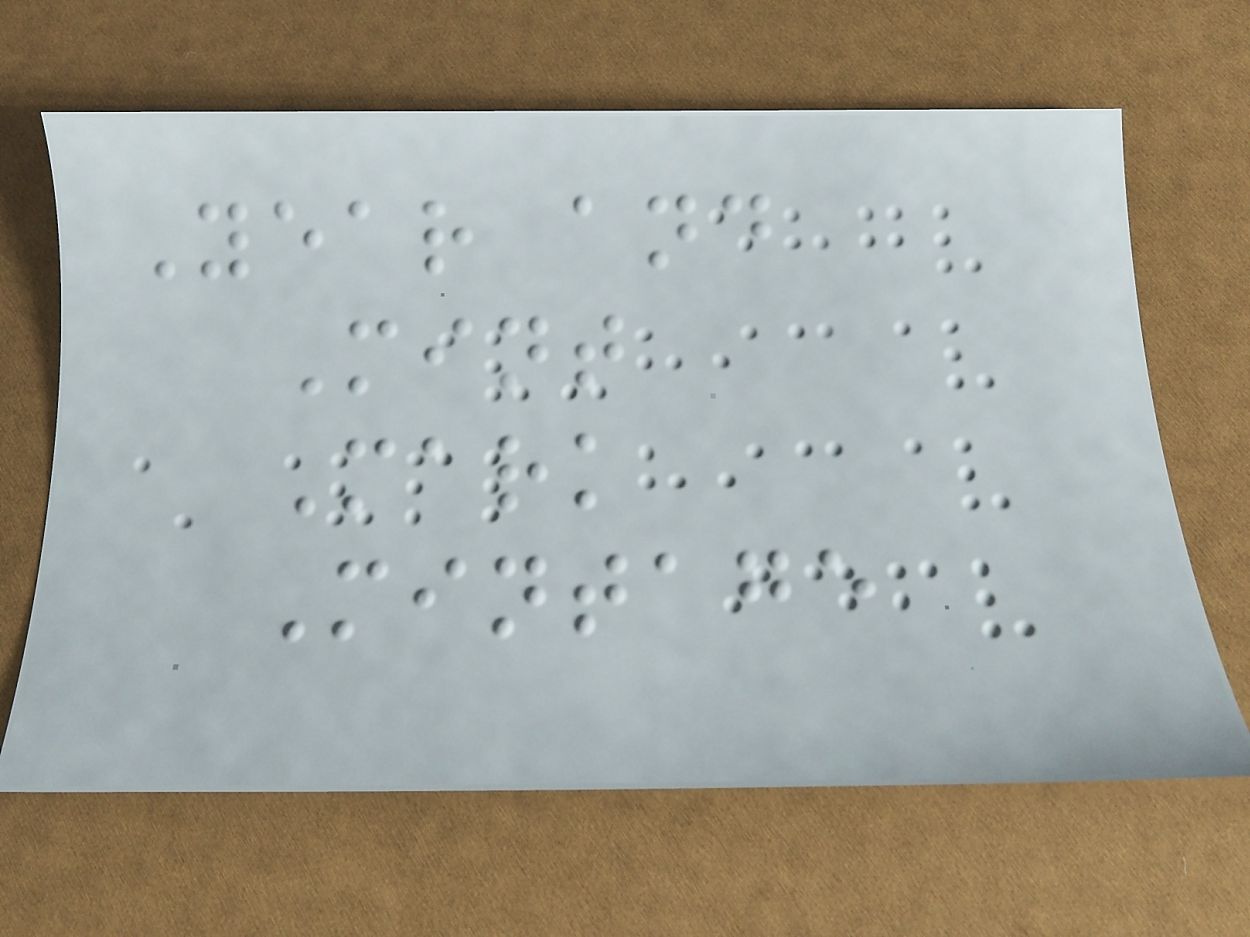Year and
Mint
Mark
Mintage
